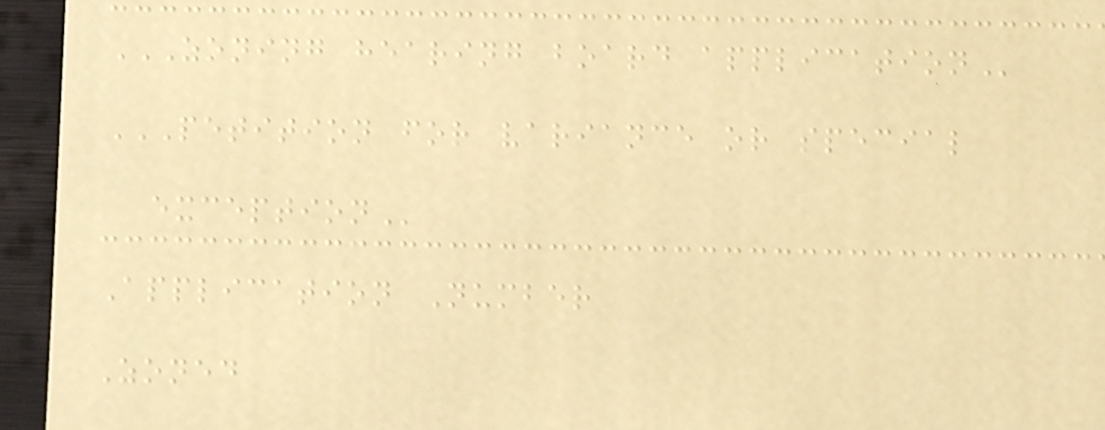ZONING HEARING BOARD APPLICATION
PETITION FOR VARIANCE OR SPECIAL
EXCEPTION
Application Number
Zoned
